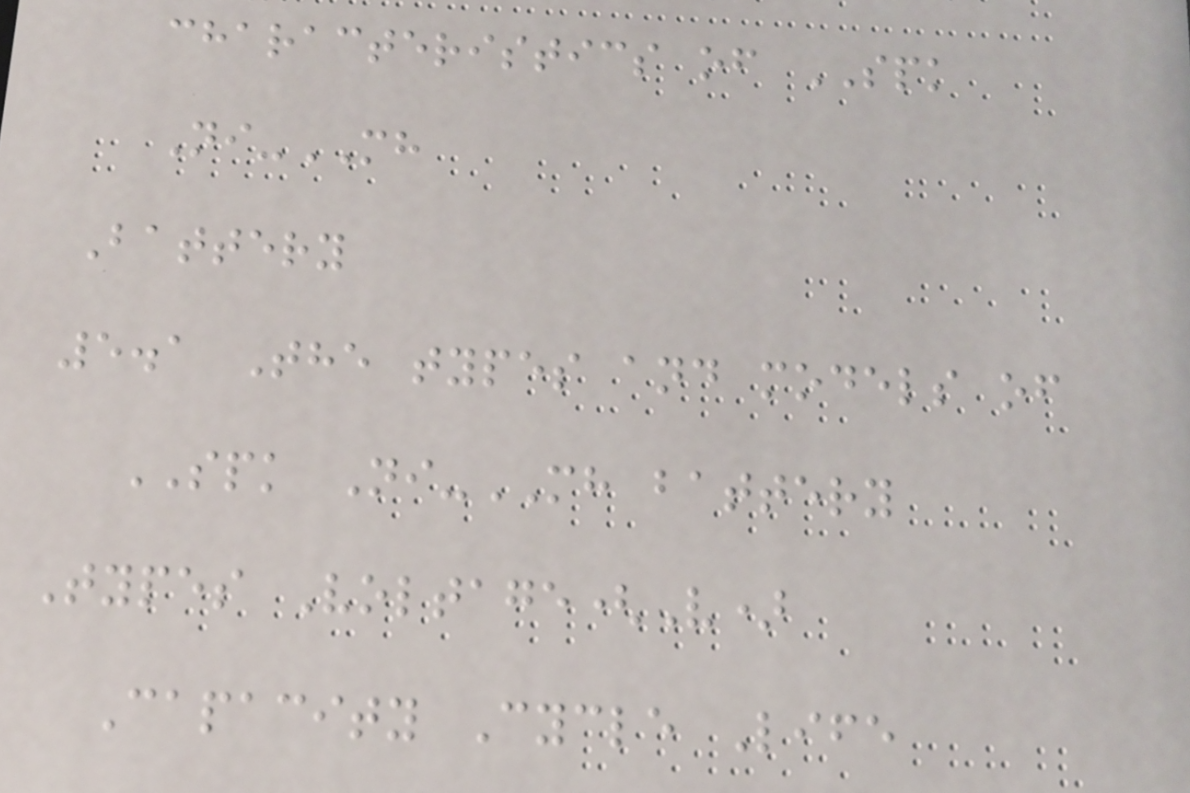characteristics of SPK
Ni-MH
Battery
5.1 The types and models of
SPK Ni-MH battery
Types Voltage(V)
Capacity Cycle Life
